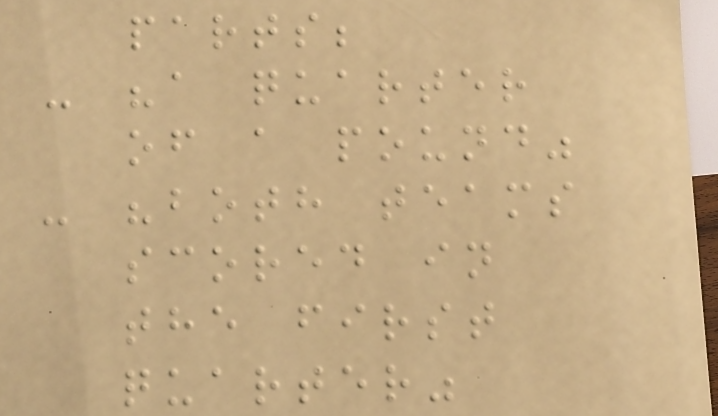parts;
- "a quarter
of a pound"
- "both teams
scored in
the first
quarter"
